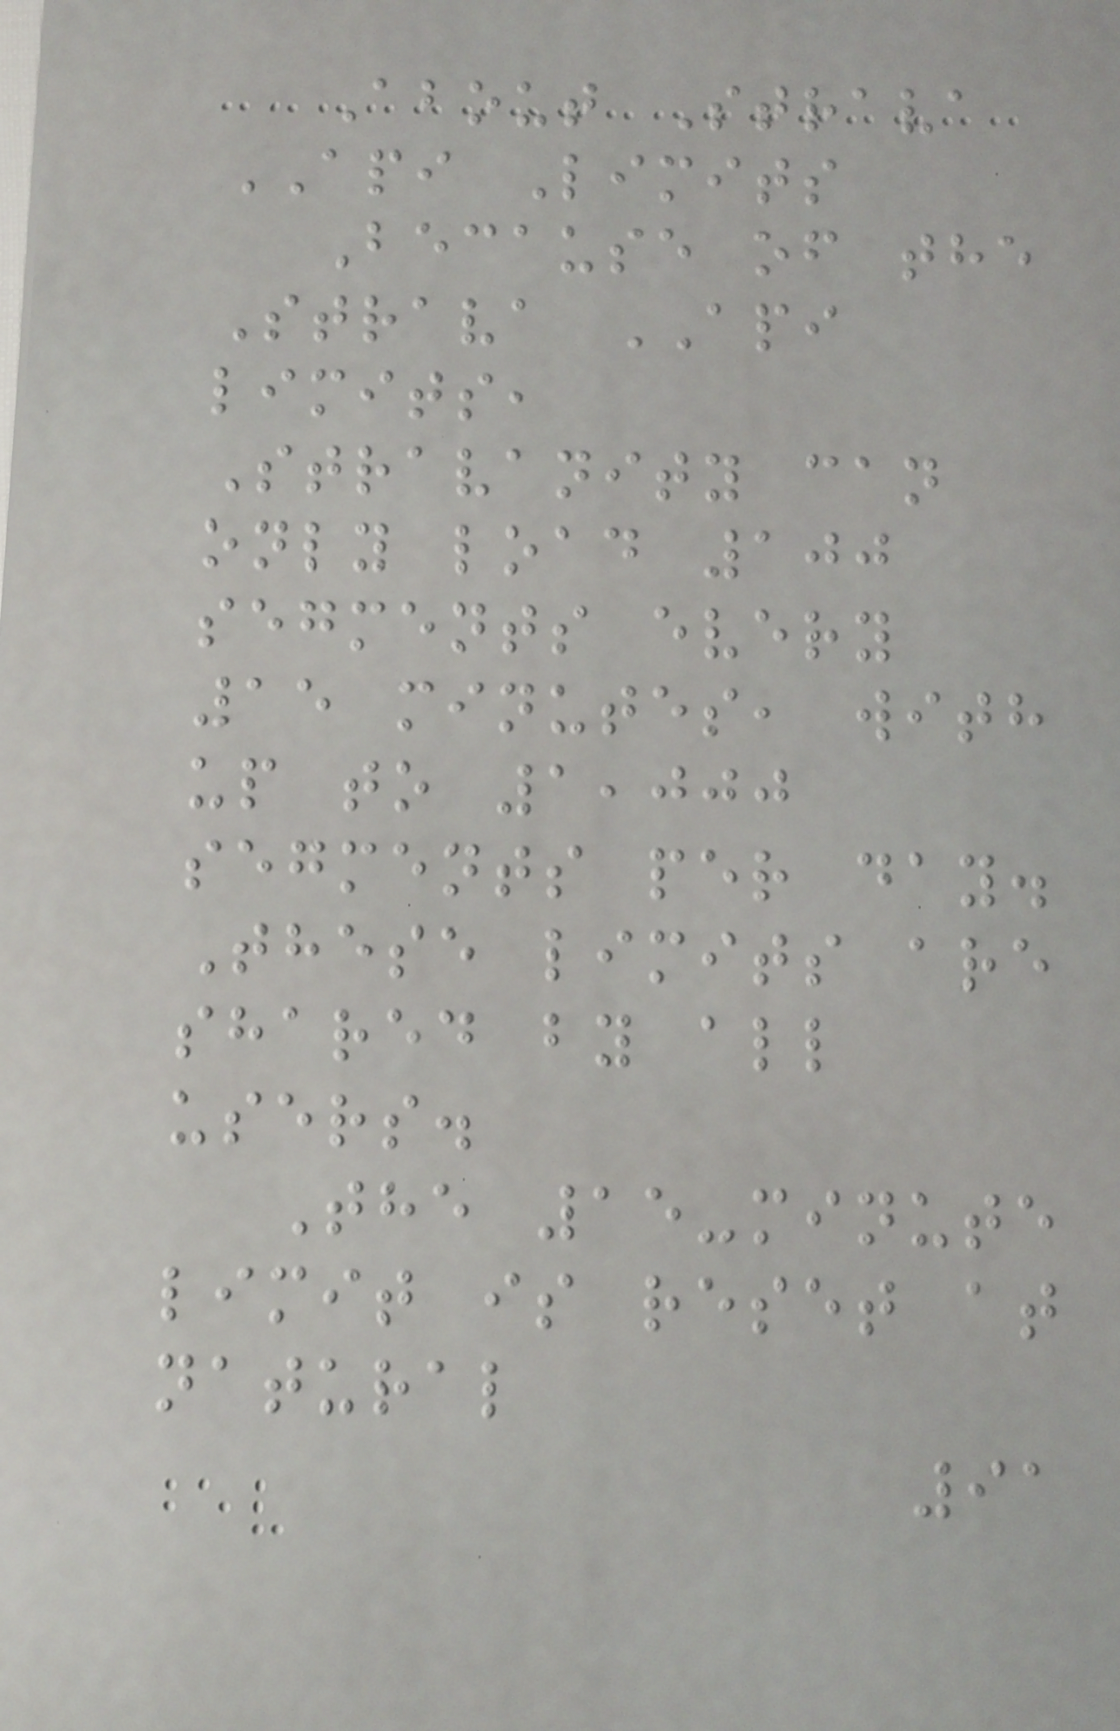About Strava
API Limits
Because of the
Strava API
limits,
Stravanity can
only load 100
segments every
15 minutes, with
up to 1,000
segments per day.
These limits are
shared by all
users.
The 15-minute
limit is reset at
natural
91
